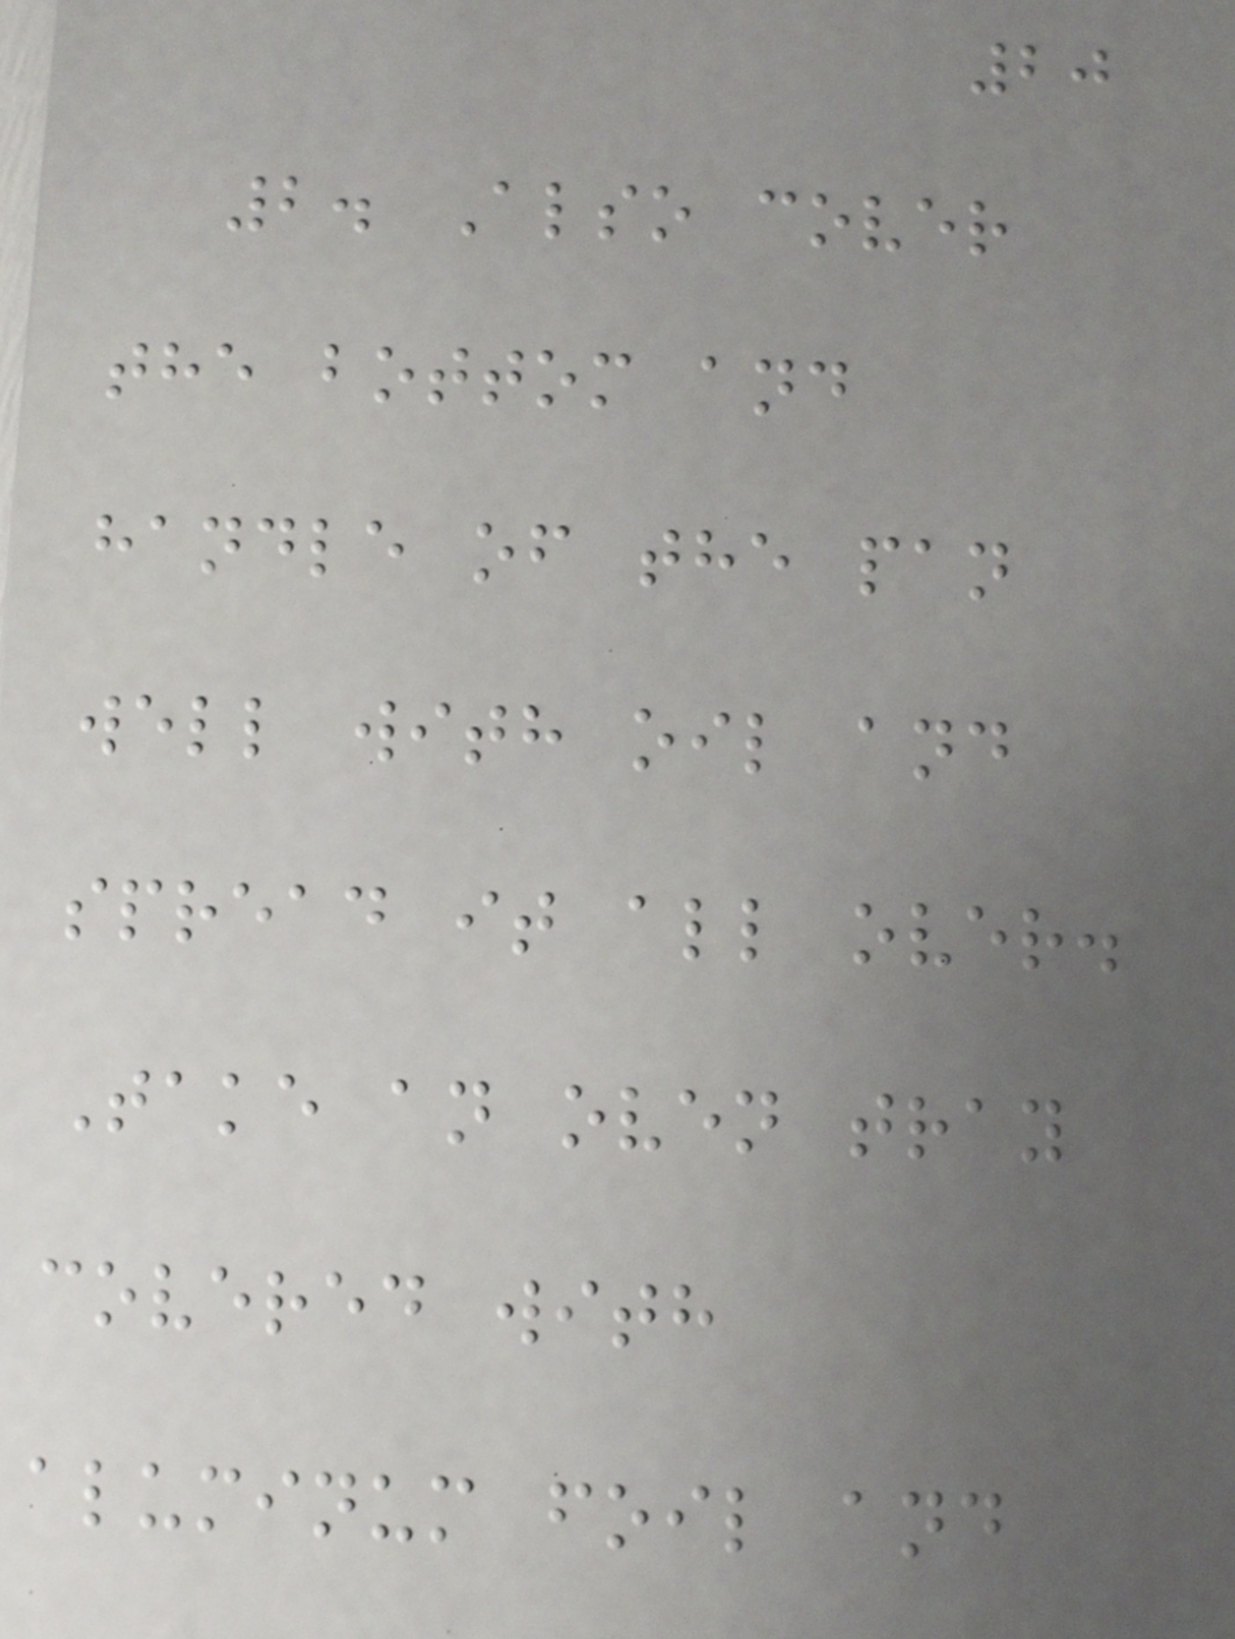20
2. Also cover
the bottom and
handle of the pan
well with oil and
spread it all over.
Take an oven tray
covered with
aluminum foil and
